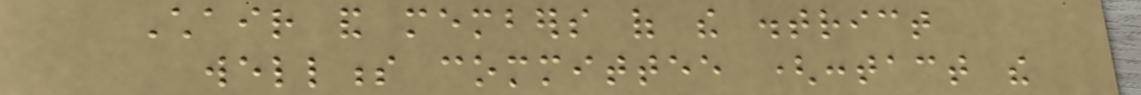Chair and members of the district
wellness committee (contact the
